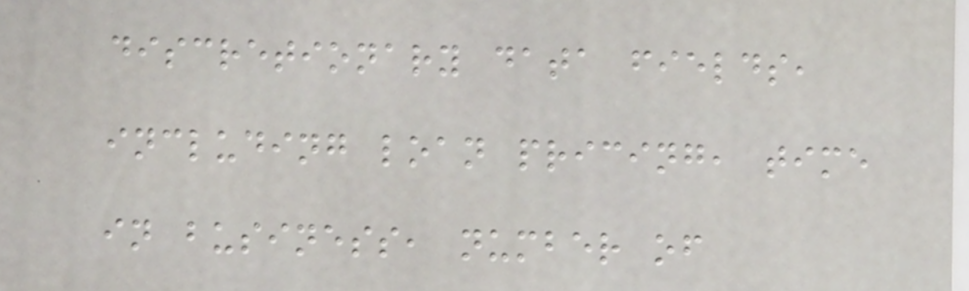discretionary data fields,
including loan pricing, time
in business, number of
